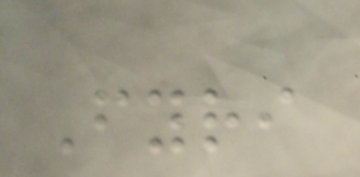Fyri
